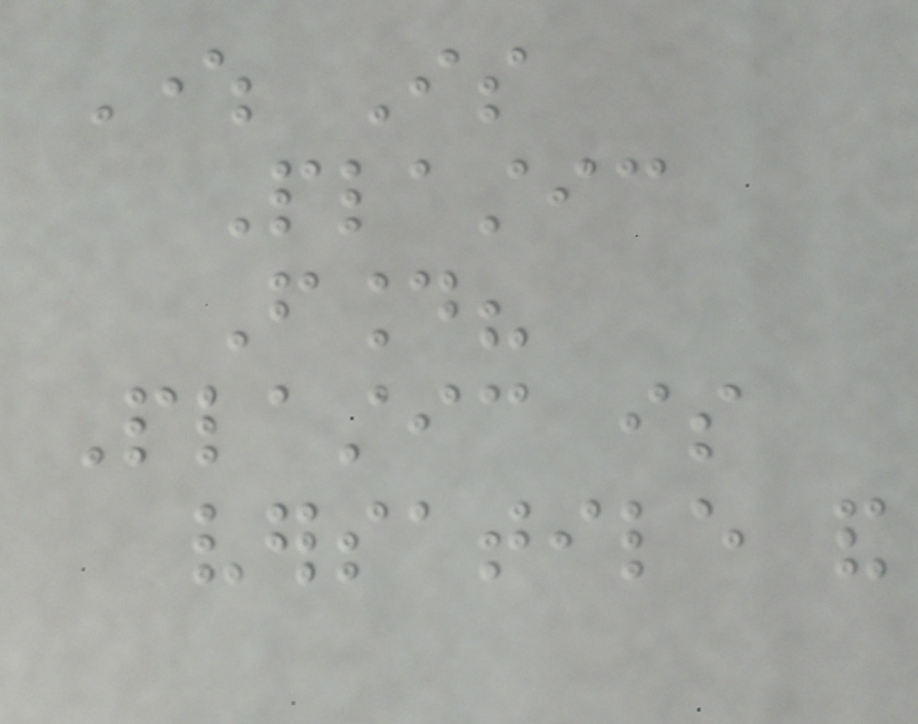Where Is
Plastic
Found?
Plastic is
versatile and
